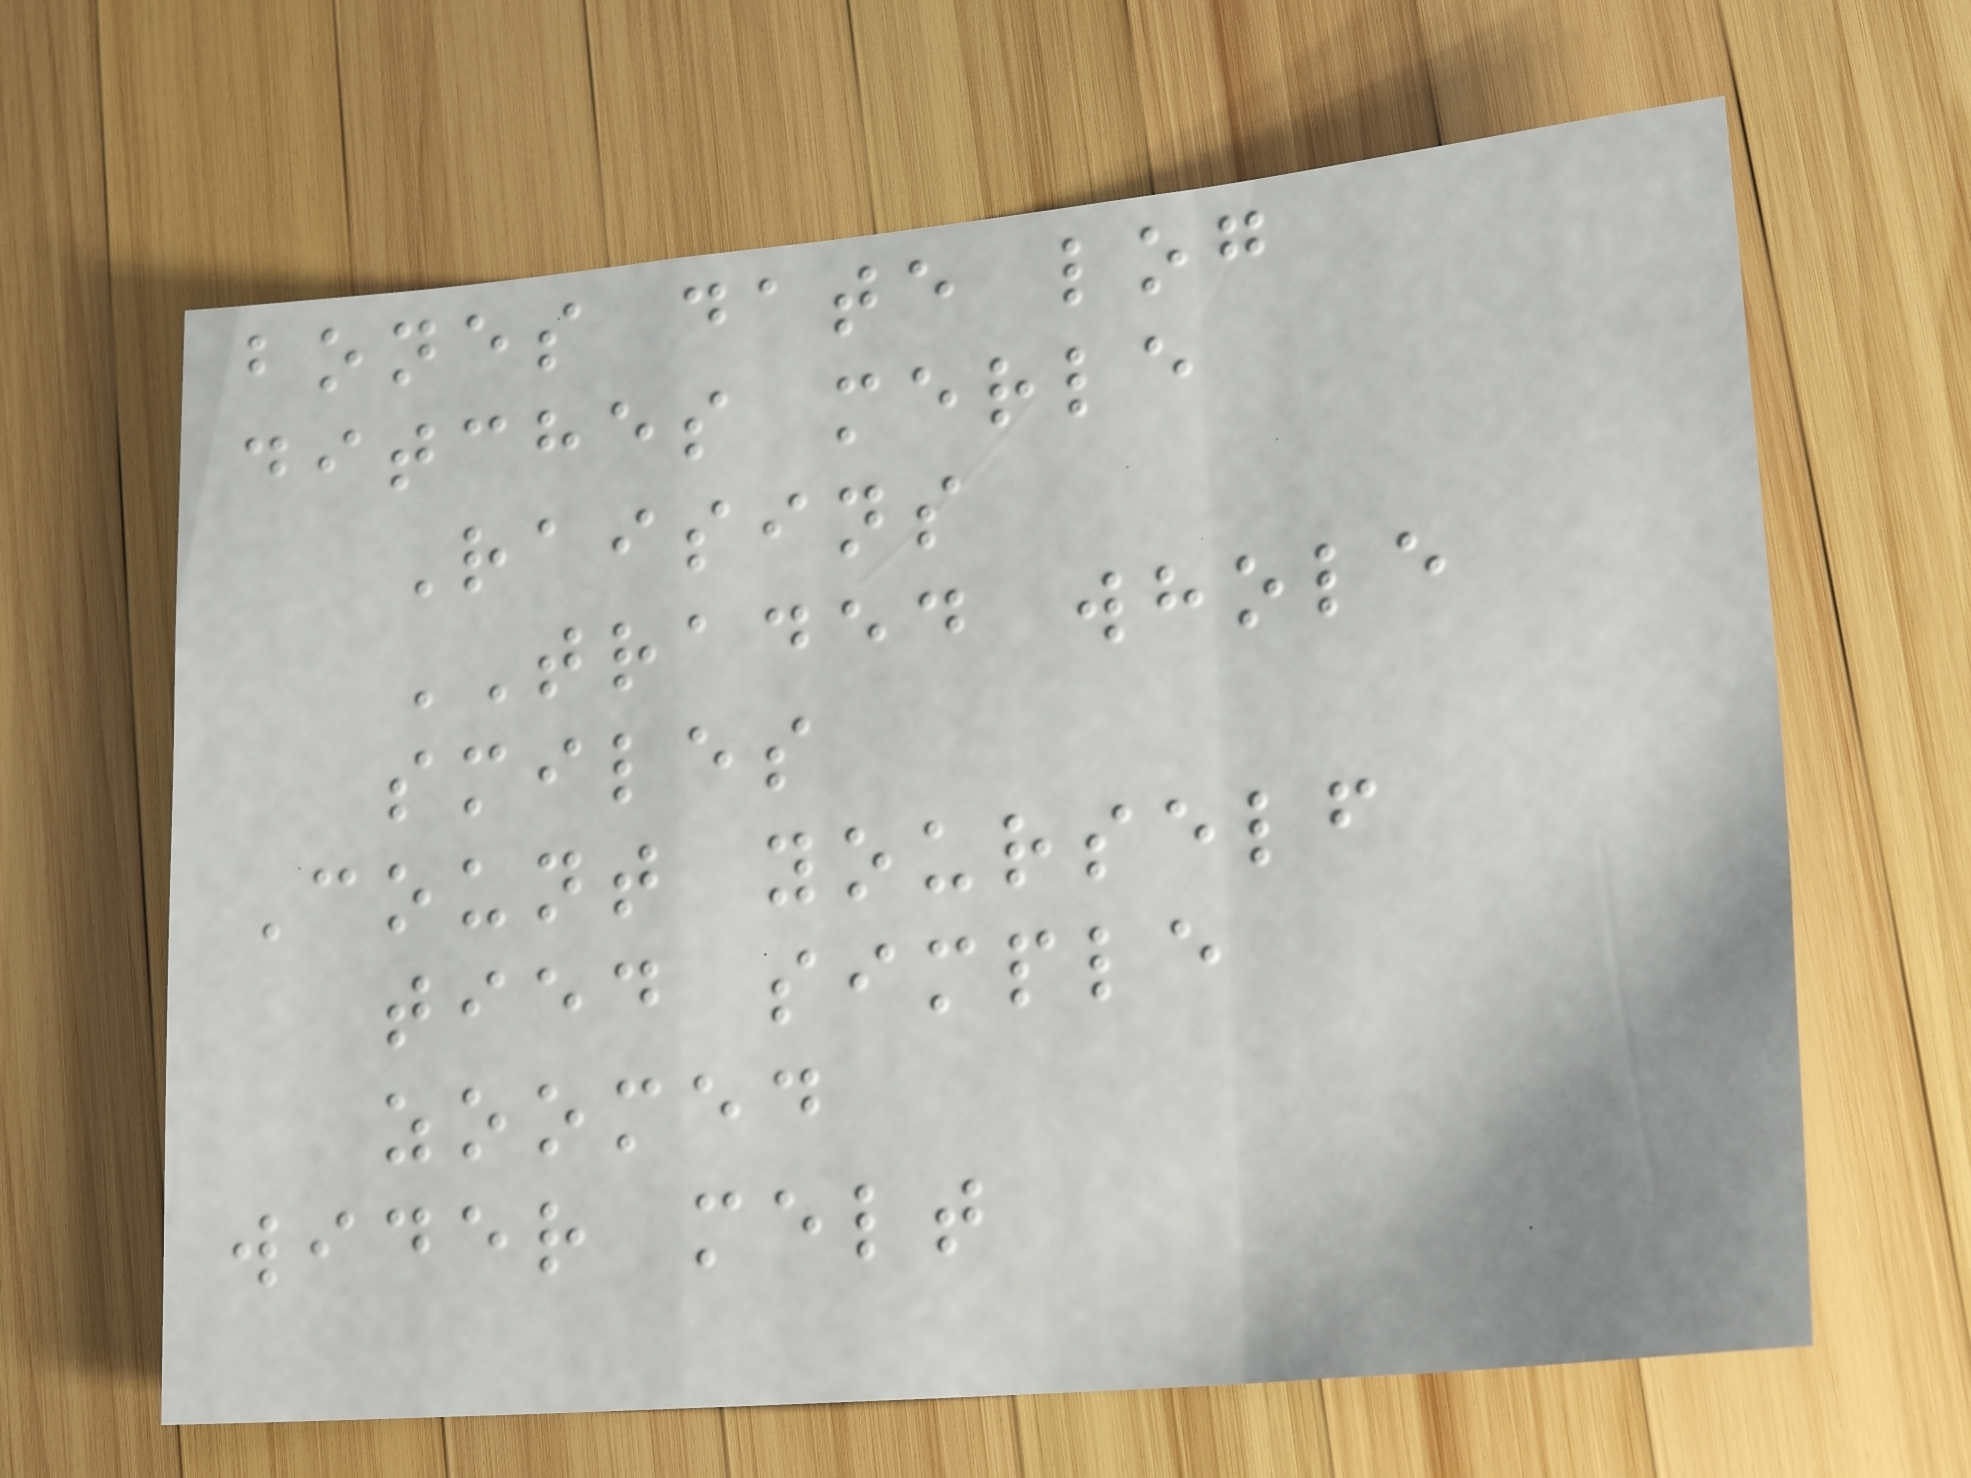bones date log
ditches merle
Raisins
TRADED whole
smiles
Count yourself
tied simple
zoomed
wider melt
